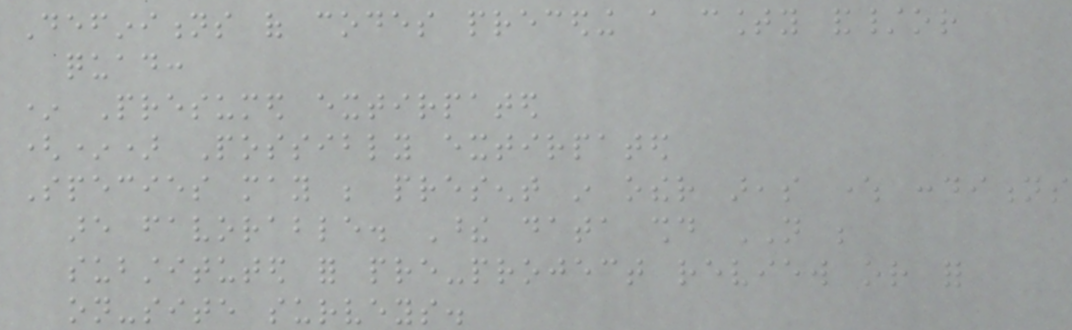Definitions of codes preceding a county and/or
quad:
* Presumed extirpated
(*) Possibly extirpated
Species may be present in other areas where conditions
are favorable. These data should NOT be
substituted for pre-project review or for
on-site surveys.
